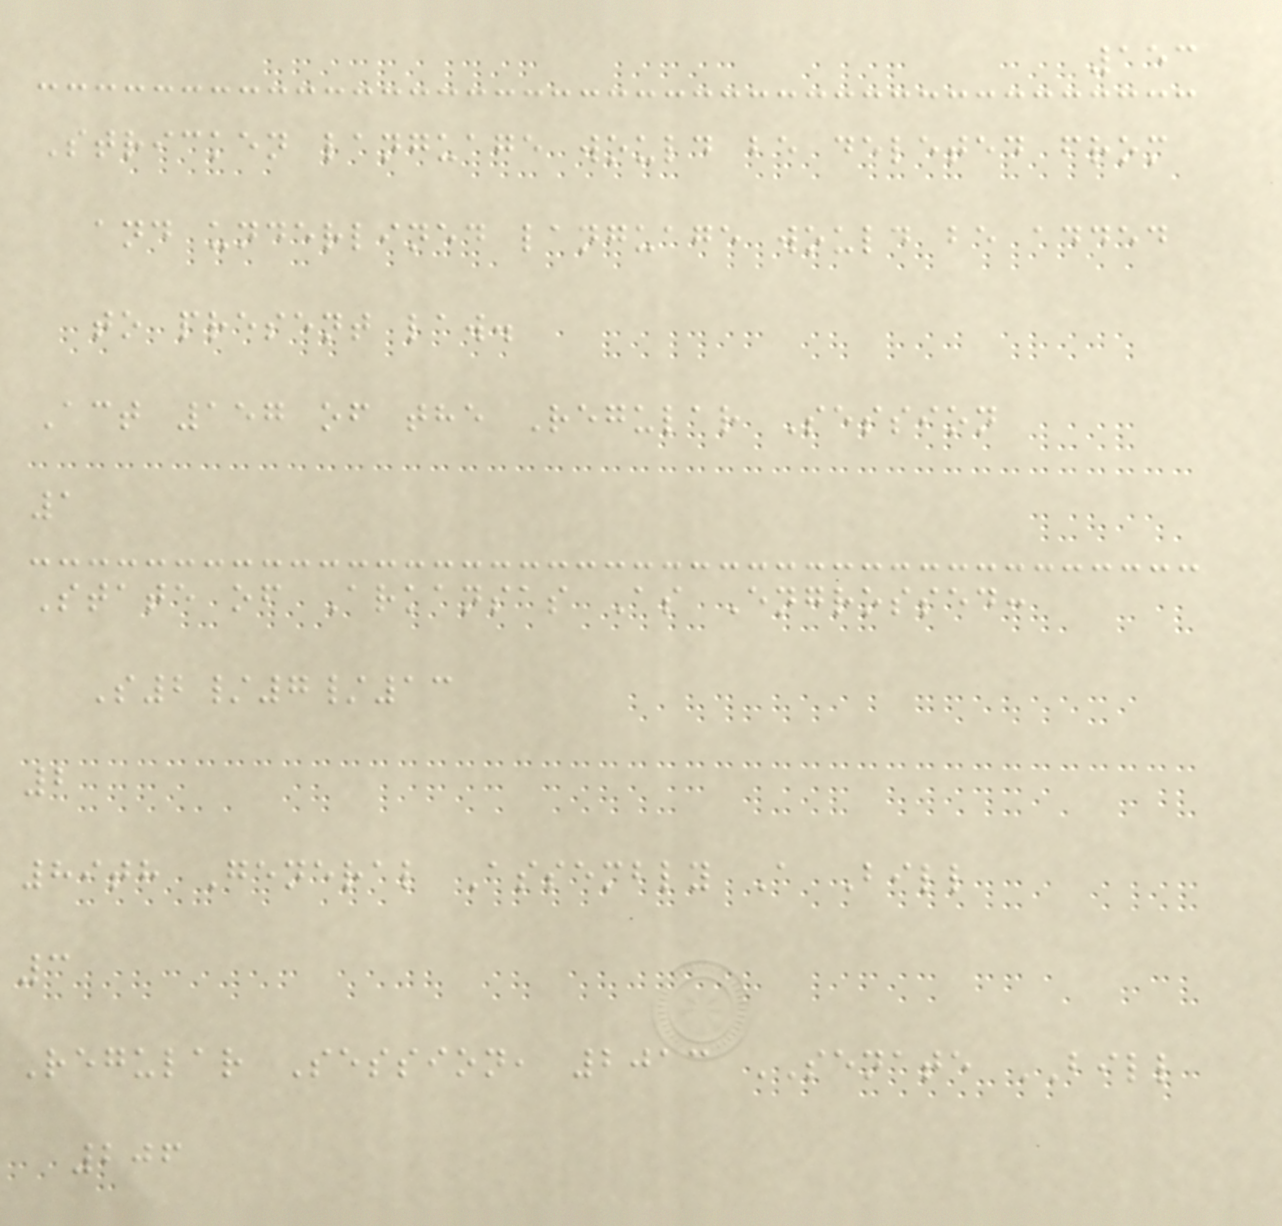153
Stricken language would be deleted from
and underlined language would be added
to present law.
Act 157 of the Regular Session
1
State of Arkansas As Engrossed:
S2/7/13
2
89th General Assembly A Bill
3
Regular Session, 2013 SENATE BILL
206
